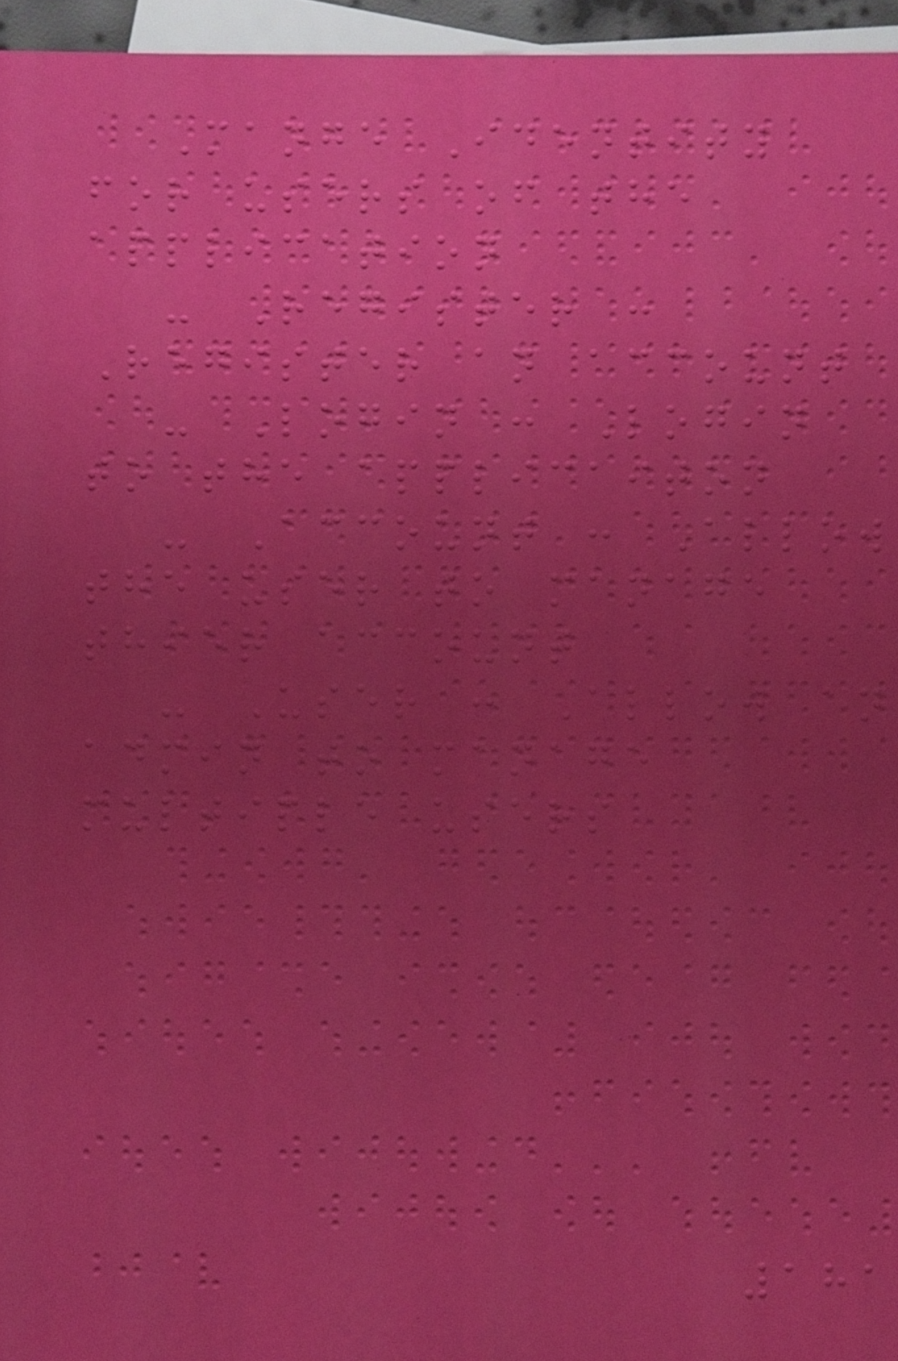Mange Identity
for users of the
application
- Register :
Register an account
- Login : Login
to the applicaiton
- Account : Allow
the user to manage
thier account
- User : Allow an
admin to manage
multiple users
181
